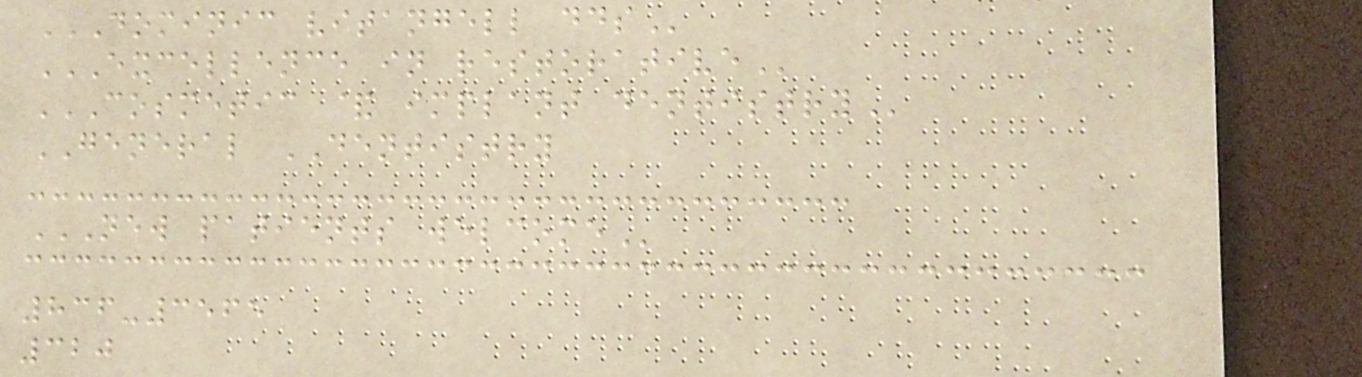DOMINIC VITANGELL DDS
EXCELLENCE IN RESTORATIVE
COSMETIC & IMPLANT DENTISTRY
GENERAL DENTISTRY
NEW PATIENTS WELCOME
836-3565
320
